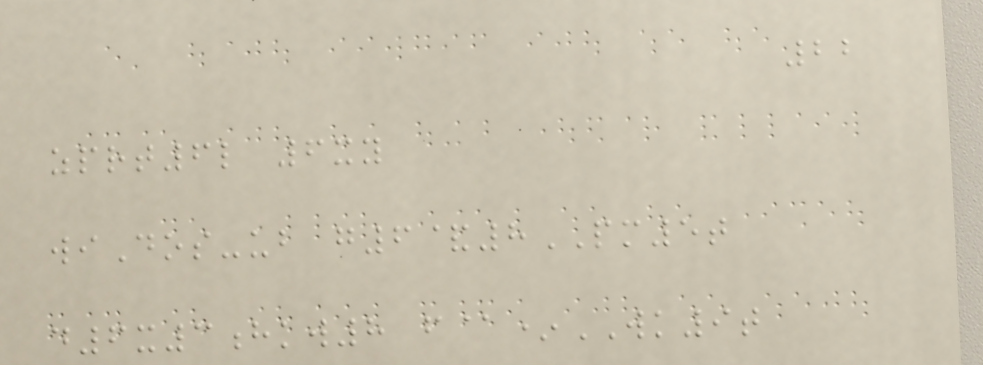22
zprt6l 6xy
wiDos-ub g6&8PM5t
d6x3hkw8 f@*WK9t
